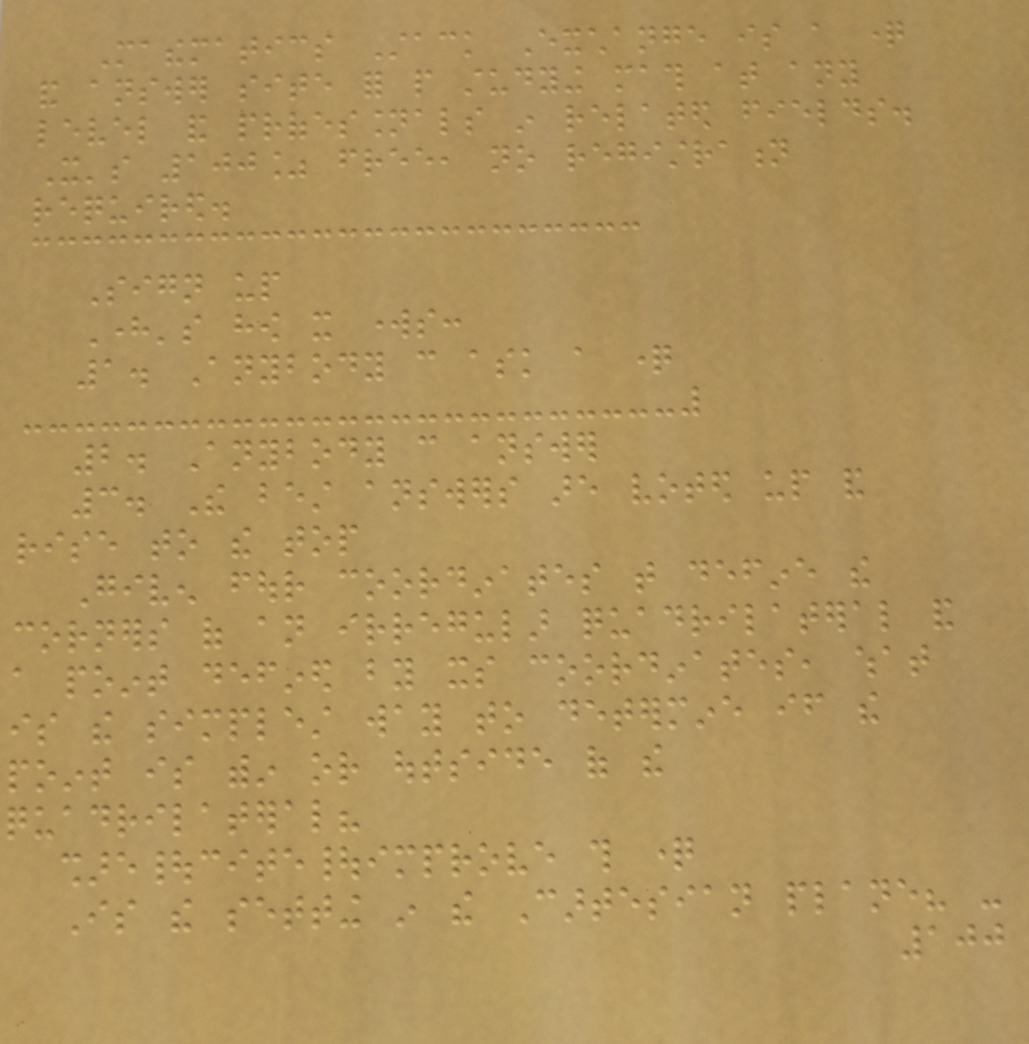Mathematics Stack Exchange is a question
and answer site for people studying math at any
level and professionals in related fields.
It's 100% free, no registration
required.
Sign up
Here's how it works:
1. Anybody can ask a question
2. Anybody can answer
3. The best answers are voted up and
rise to the top
Given four coordinates that define the
corners of an irregular quadrilateral and
a point defined by its coordinates, what
is the simplest way to determine if the
point is within or outside of the
quadrilateral?
share|cite|improve this question
Is the setting in the Cartesian plane? -
100
